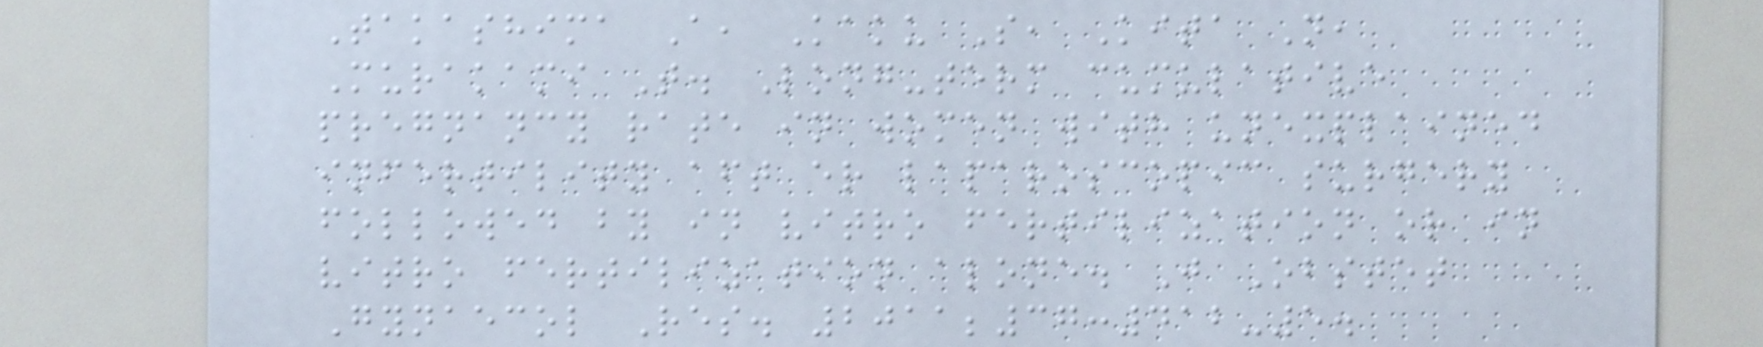Takashima A, Kaku S, Kita N,
Murakami T. Long-term cumulative
pregnancy rate in women with unexplained
infertility aft er laparoscopic surgery
followed by in vitro fertilization or in
vitro fertilization alone. J Obstet
Gynaecol Res. 2011;37:412-5.
